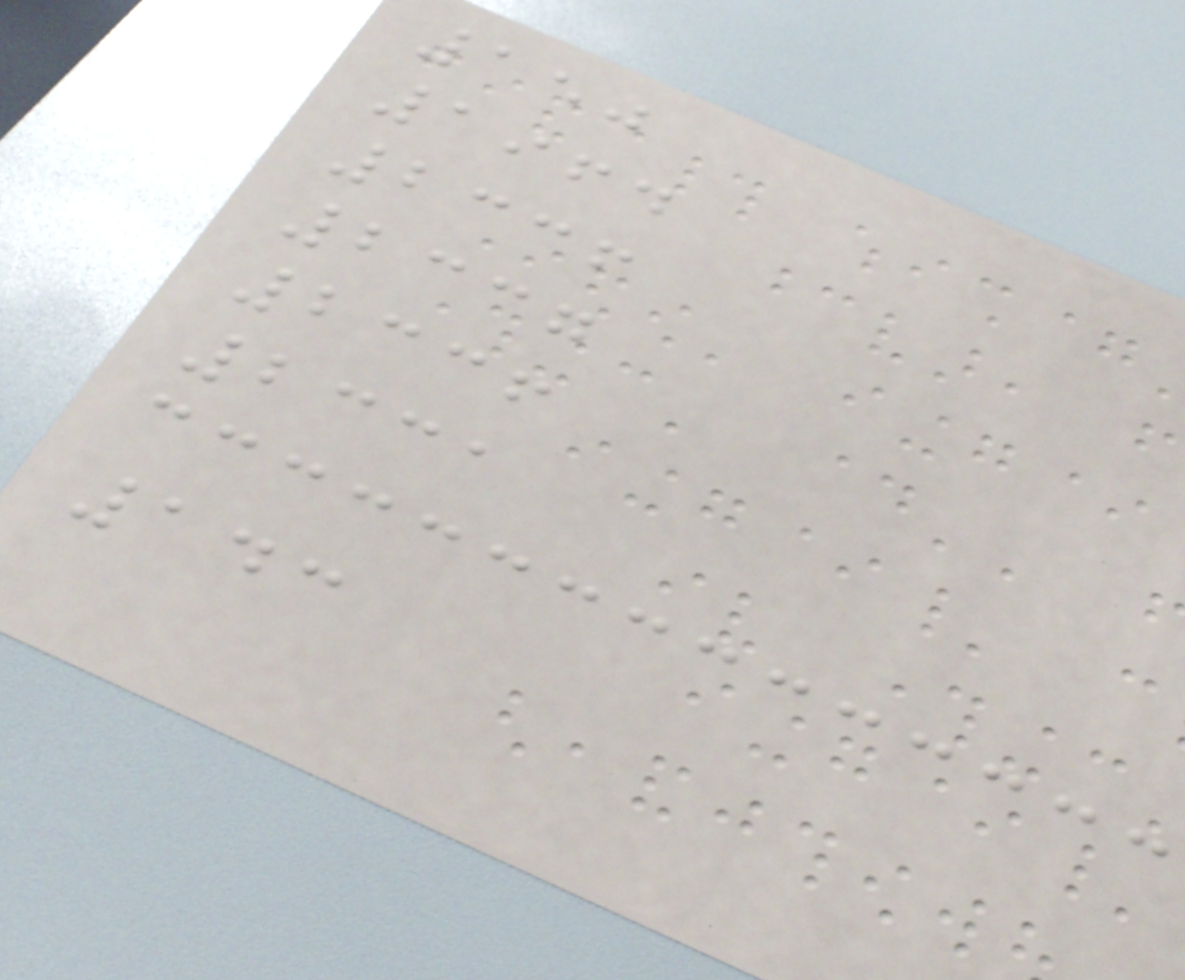150
1964
2336
2337
2336
2331
143
